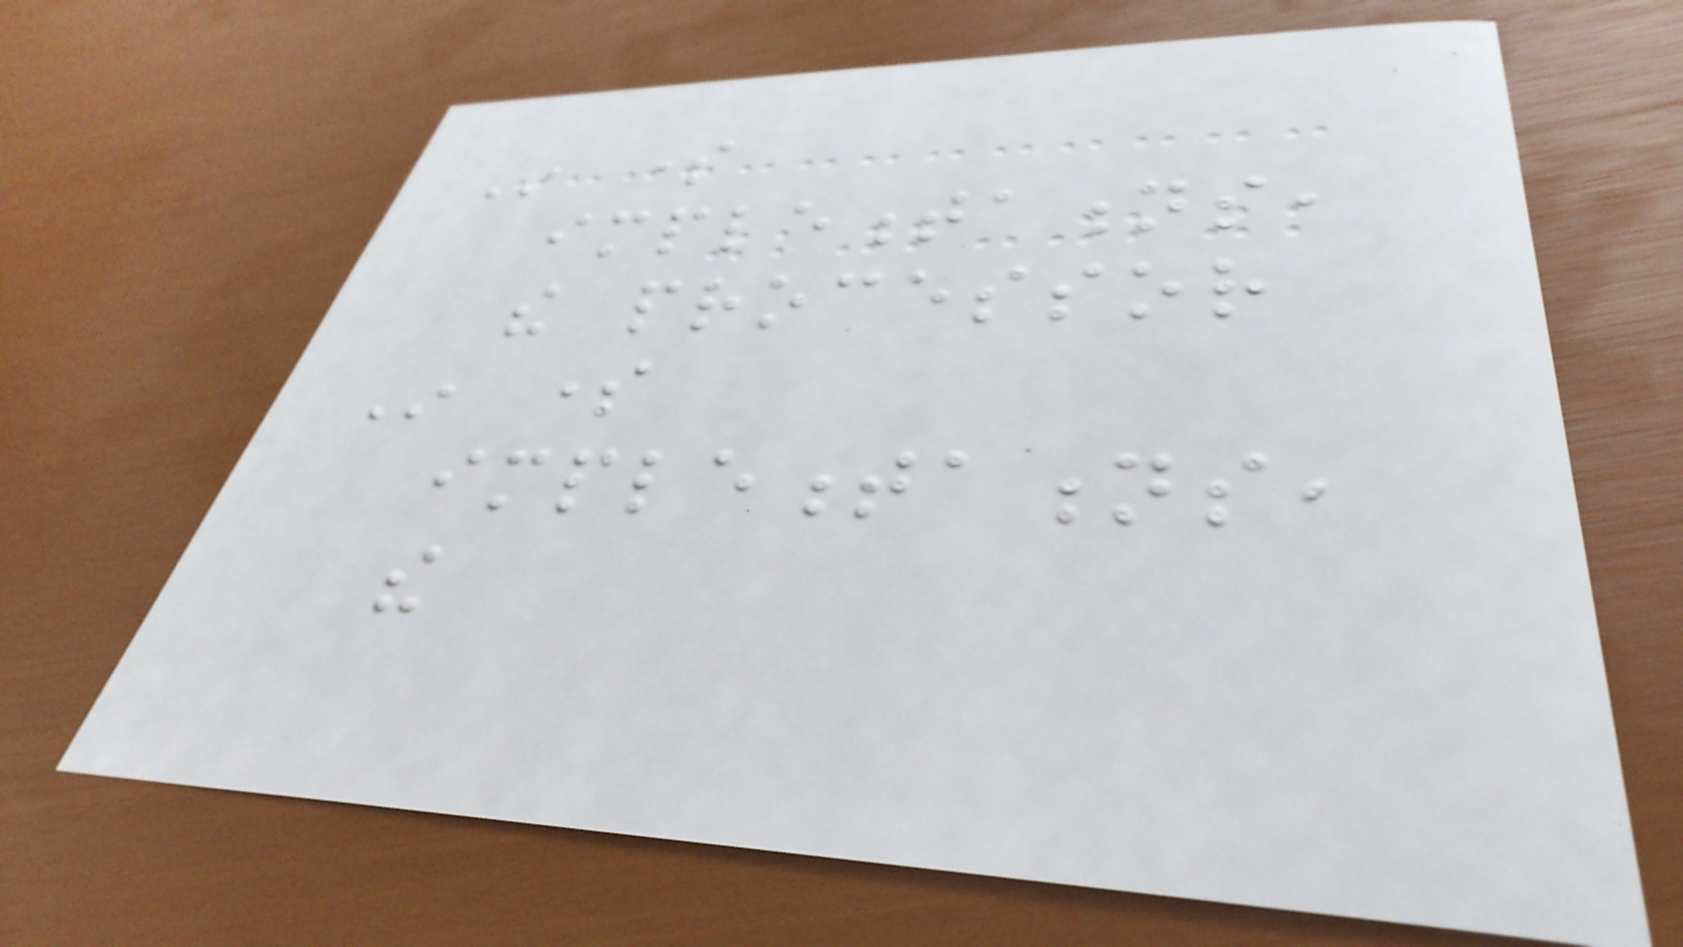In some
implementations,
the processor
In some
implementations,
the
